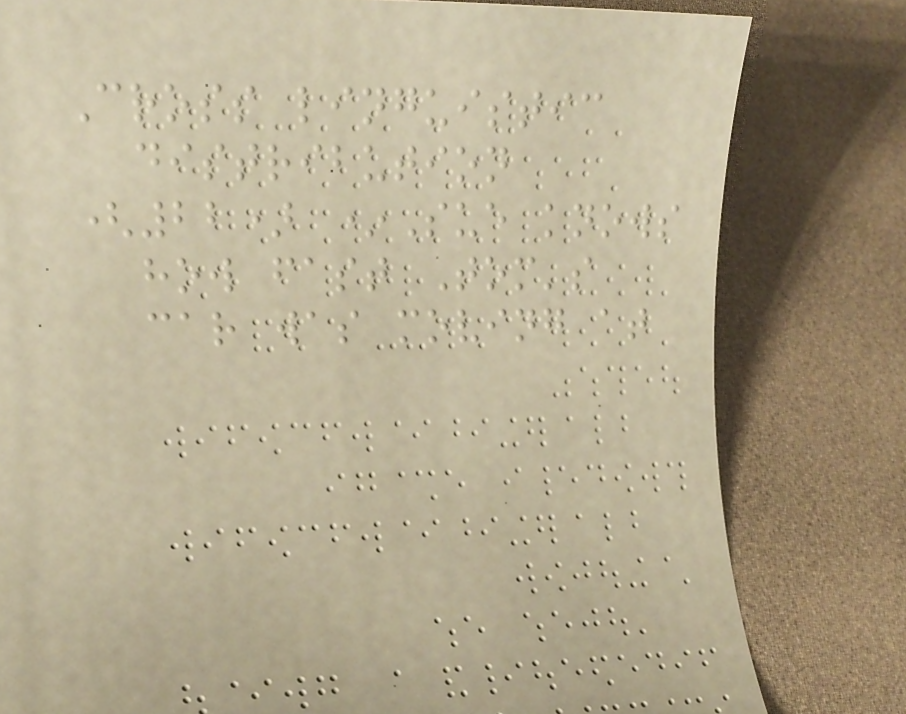Cross linguistic
distribution
(22) *Sue knows
how fast Tom's
car was moving at
